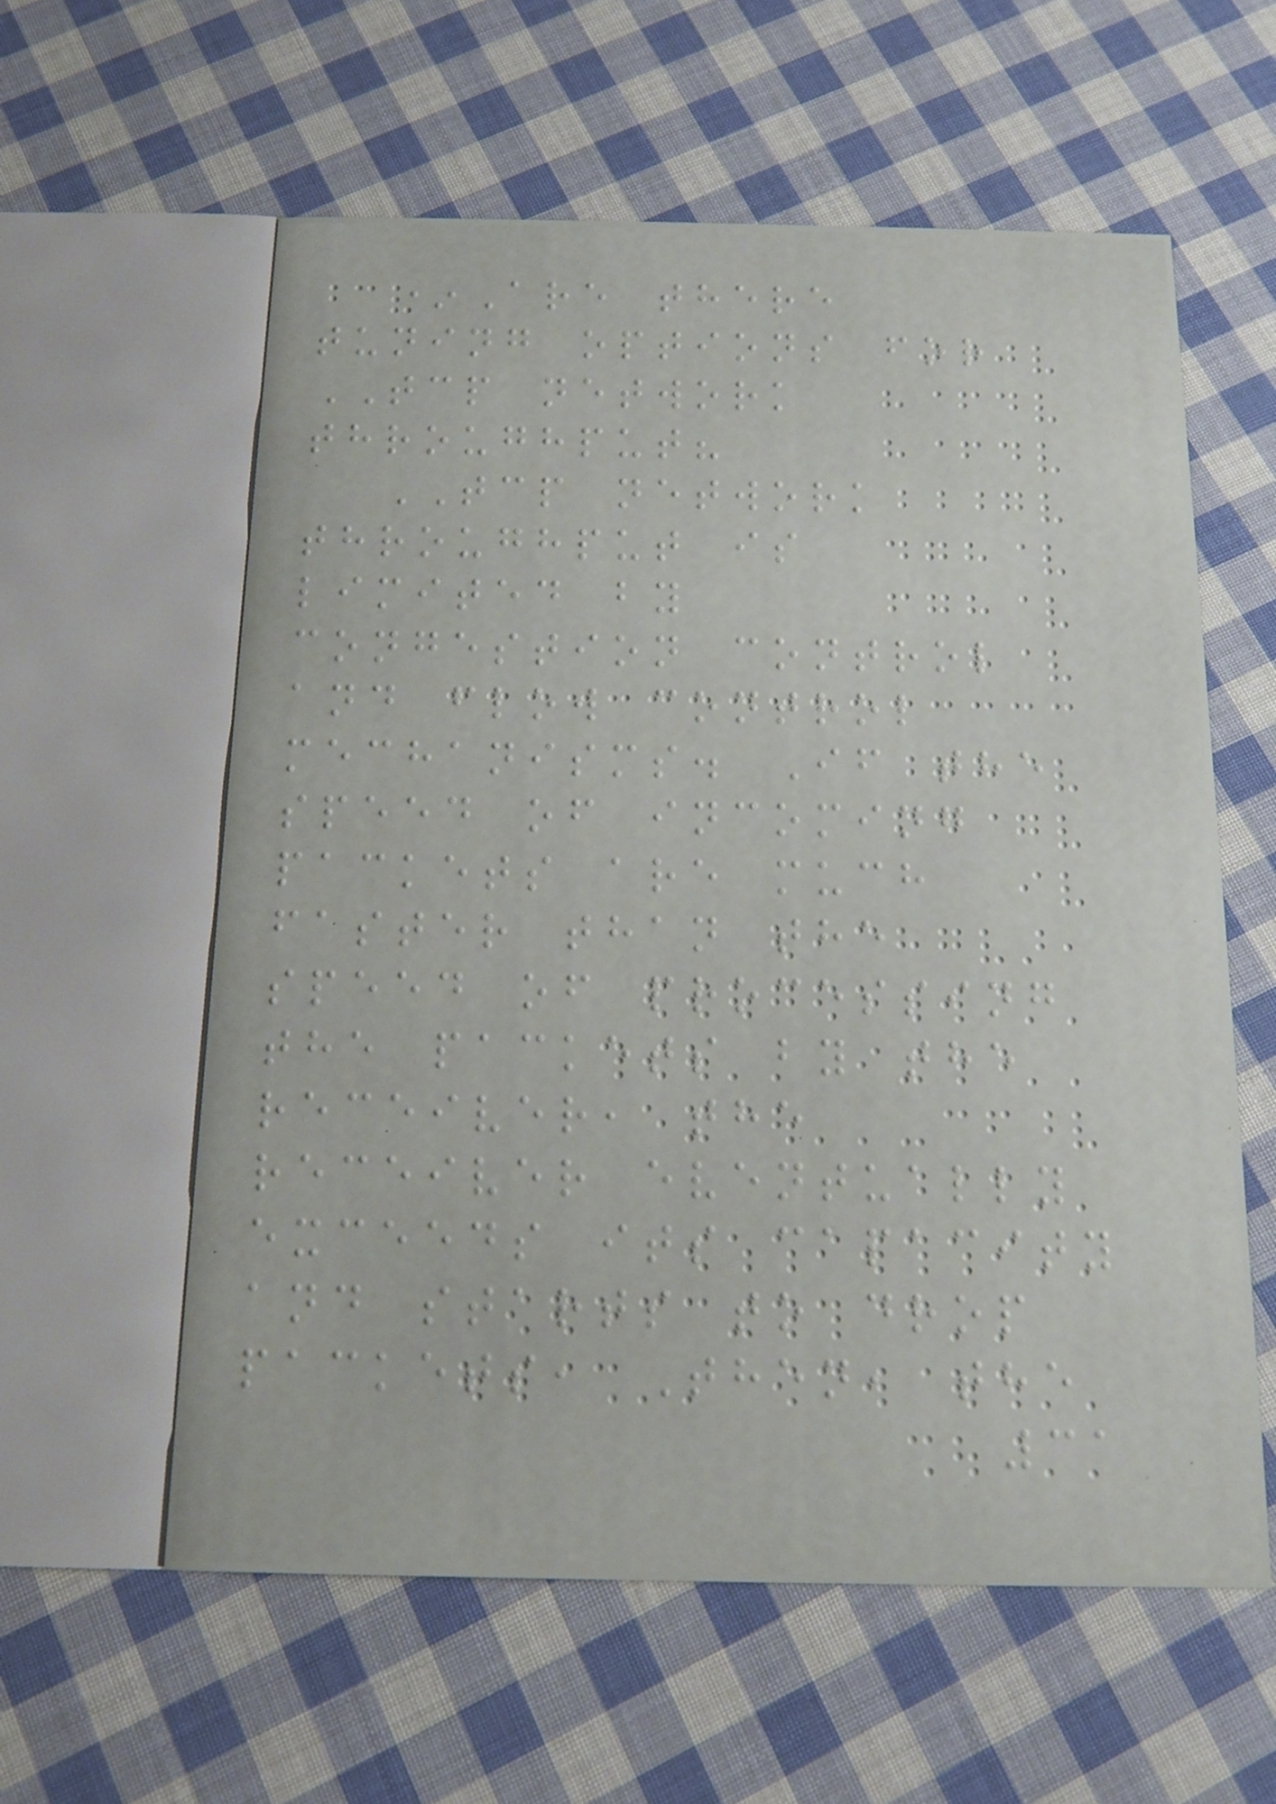*Are there
tuning options for
TCP network
throughput?
TCP network
throughput is
limited by
congestion control
and flow control
mechanisms. If the
speed of incoming
packets are much
faster than the
speed of processing
the packets by the
receiver, the
receiver eventually
exceeds its capacity
and starts to drop
packets, Then, the
31
